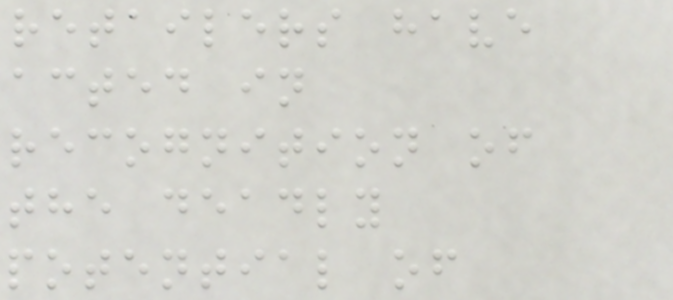retailers have
acted in
recognition of
the deadly
potential of
